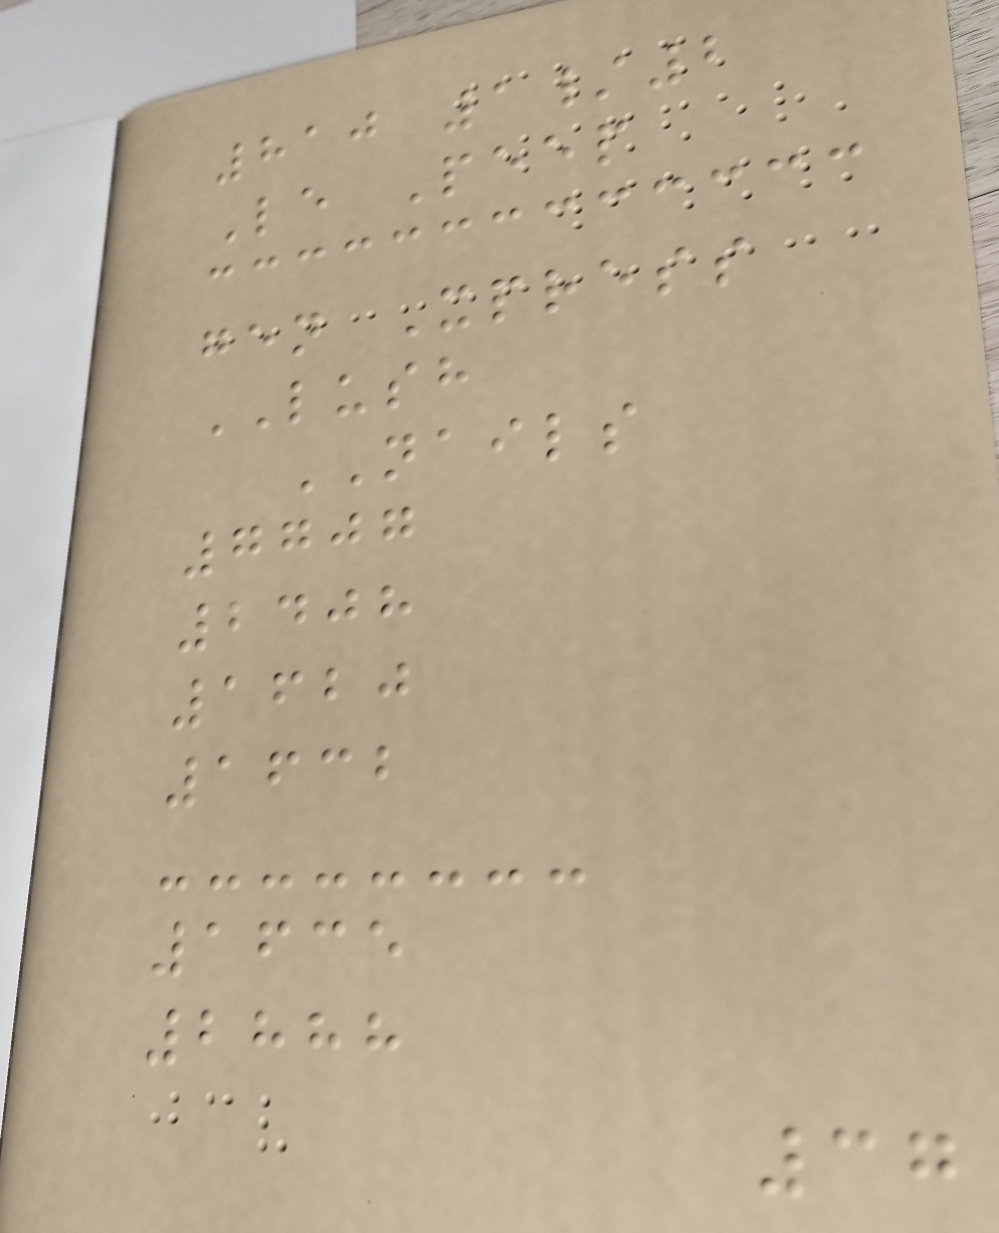810 1/2
Le Peep
gen Xpress
LUSH
NAILS
7707
2408
1620
1632
1635
2888
37
